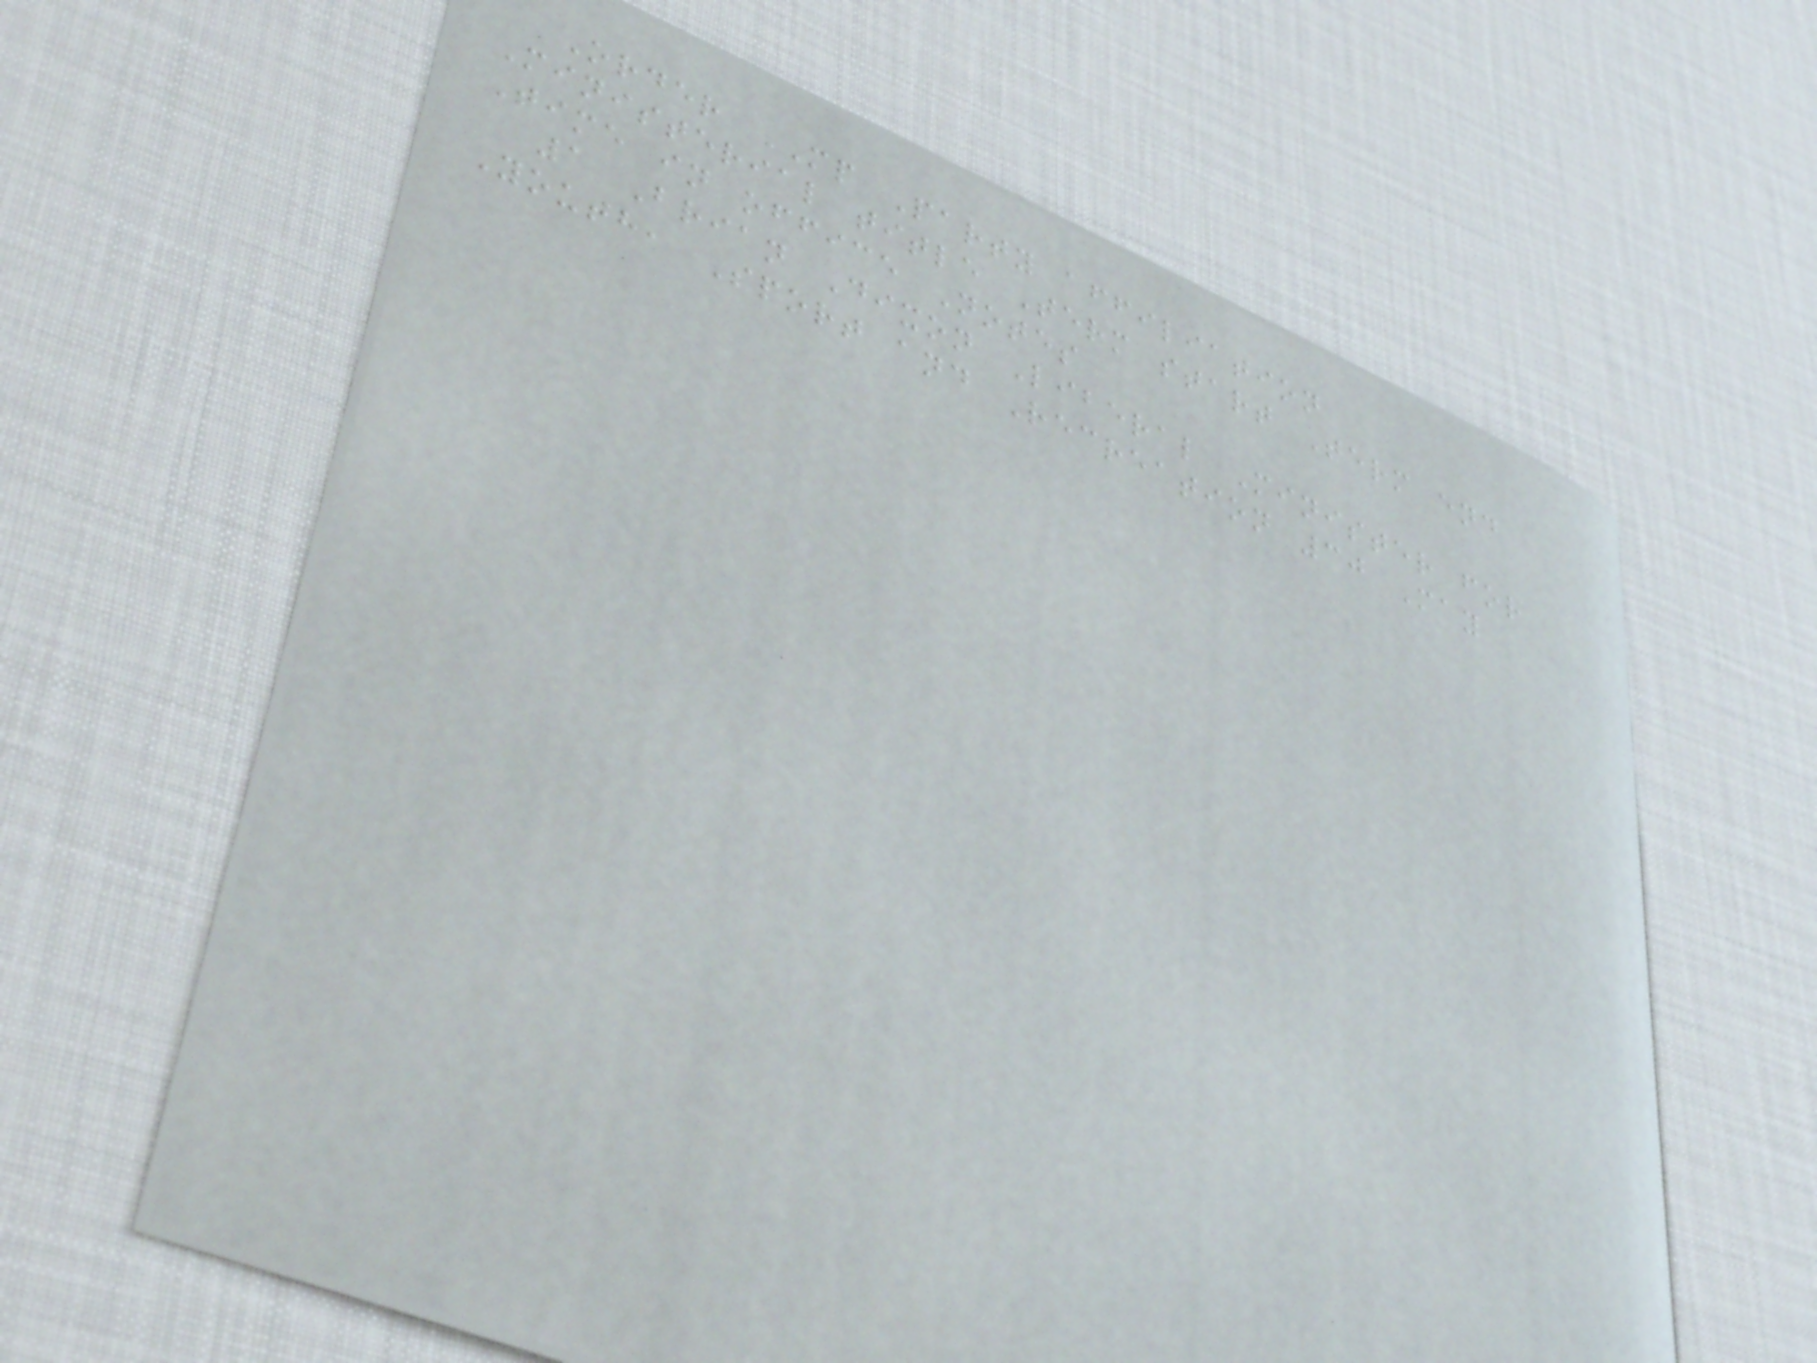Order MP Party affiliation
Ministerial title Term start Term end
Time in office Notes
1 Brian Dixon Liberal Minister for
Youth, Sport and Recreation 30 May
